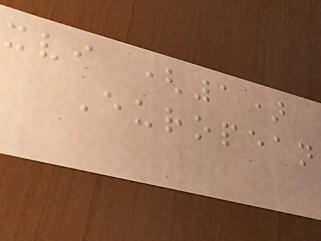xvi (1)
European
